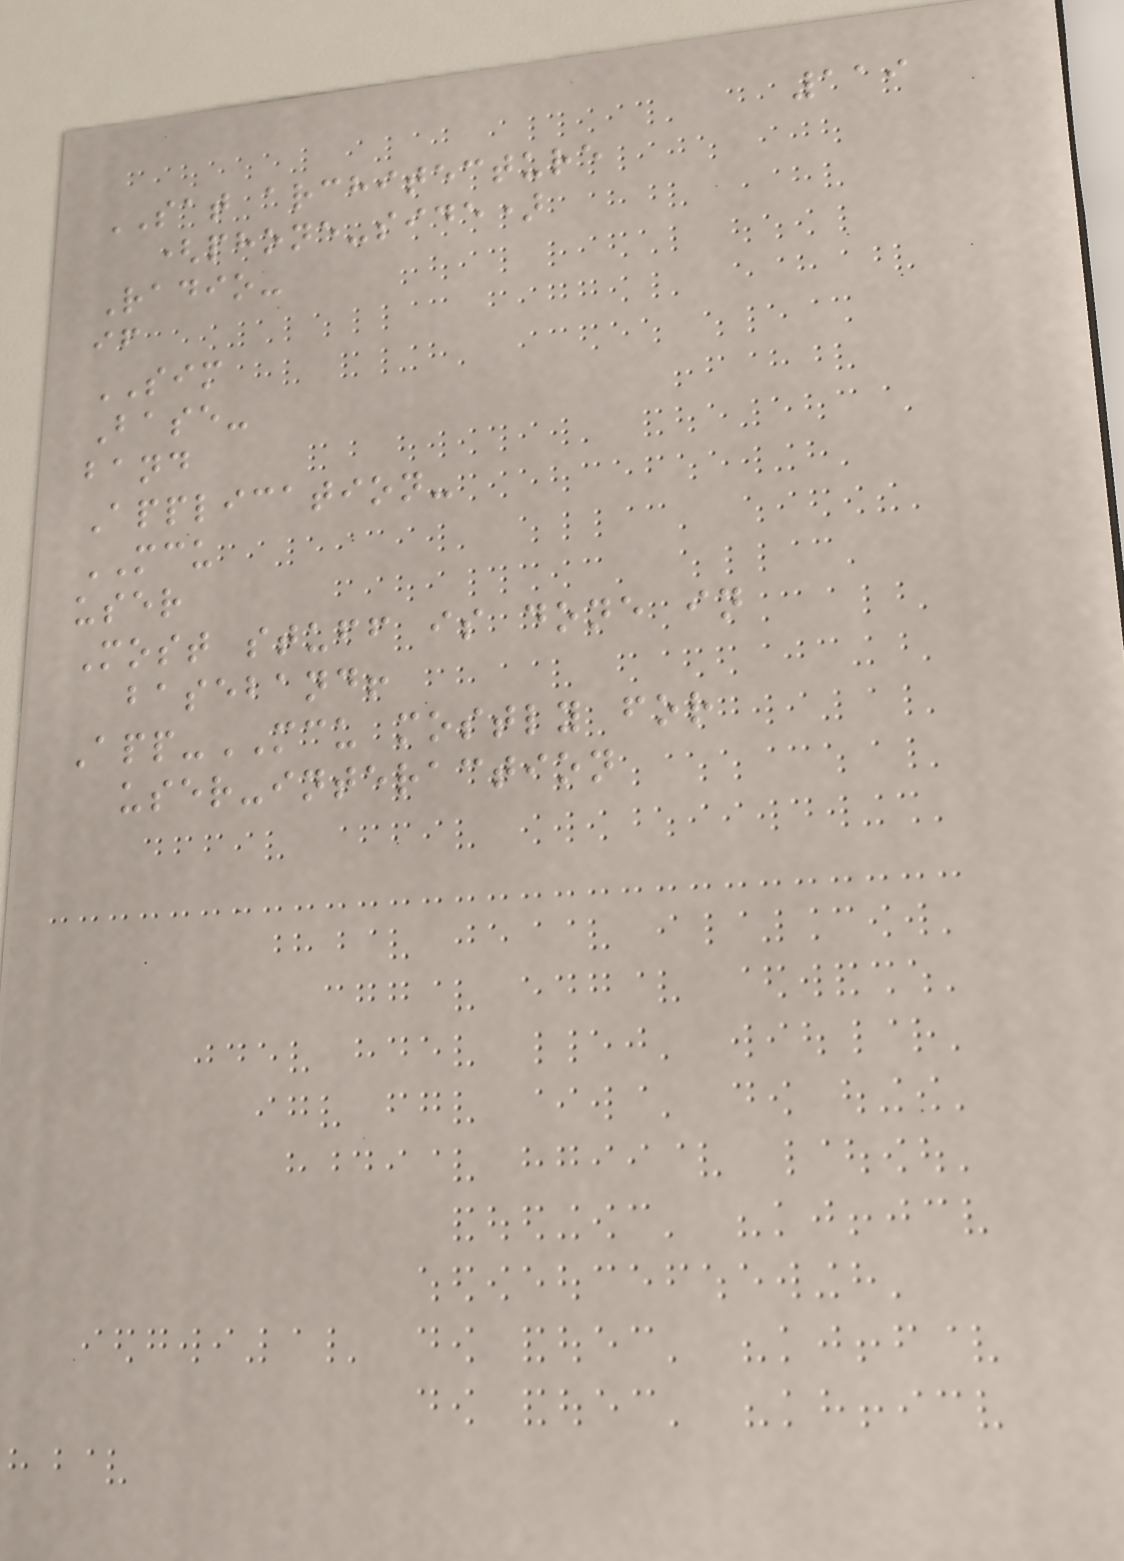119
SAT architecture
(phone-side)
Radio-
if
SIM
Base-
band
Application-
MCU
user
Most stuff is done in
baseband!
App-MCU mostly for
user-interaction
